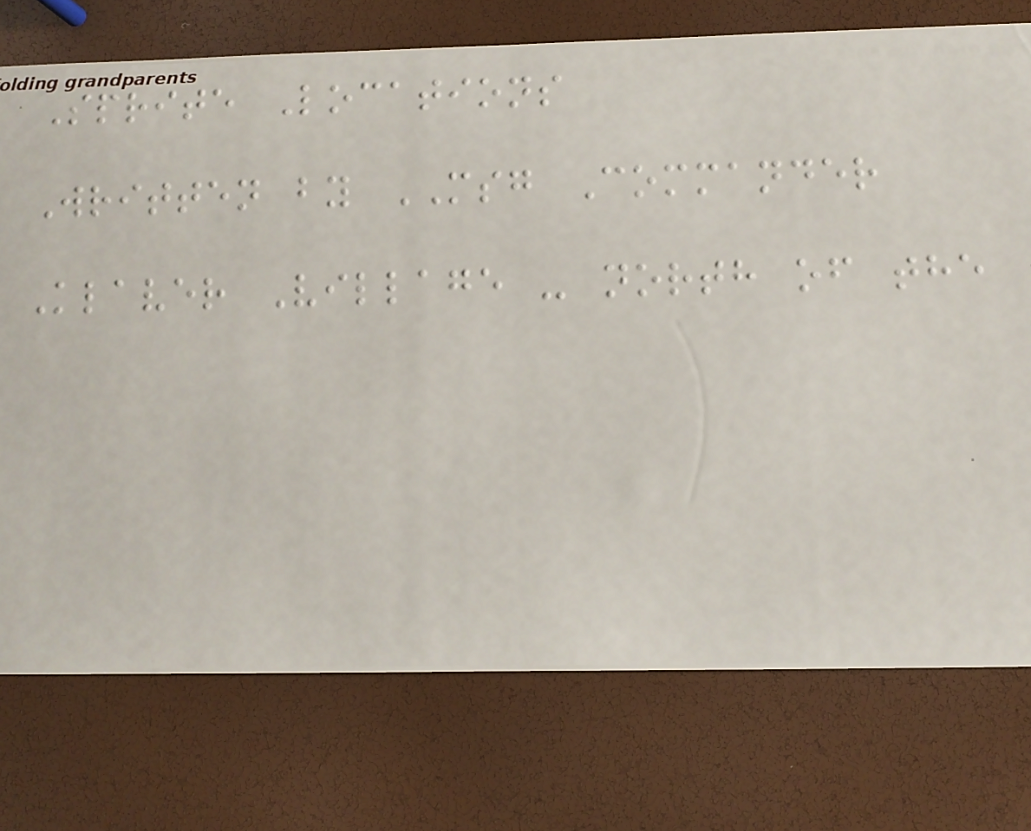Sprite Locations
Written by MSG Commander
Klaver Village - north of the
